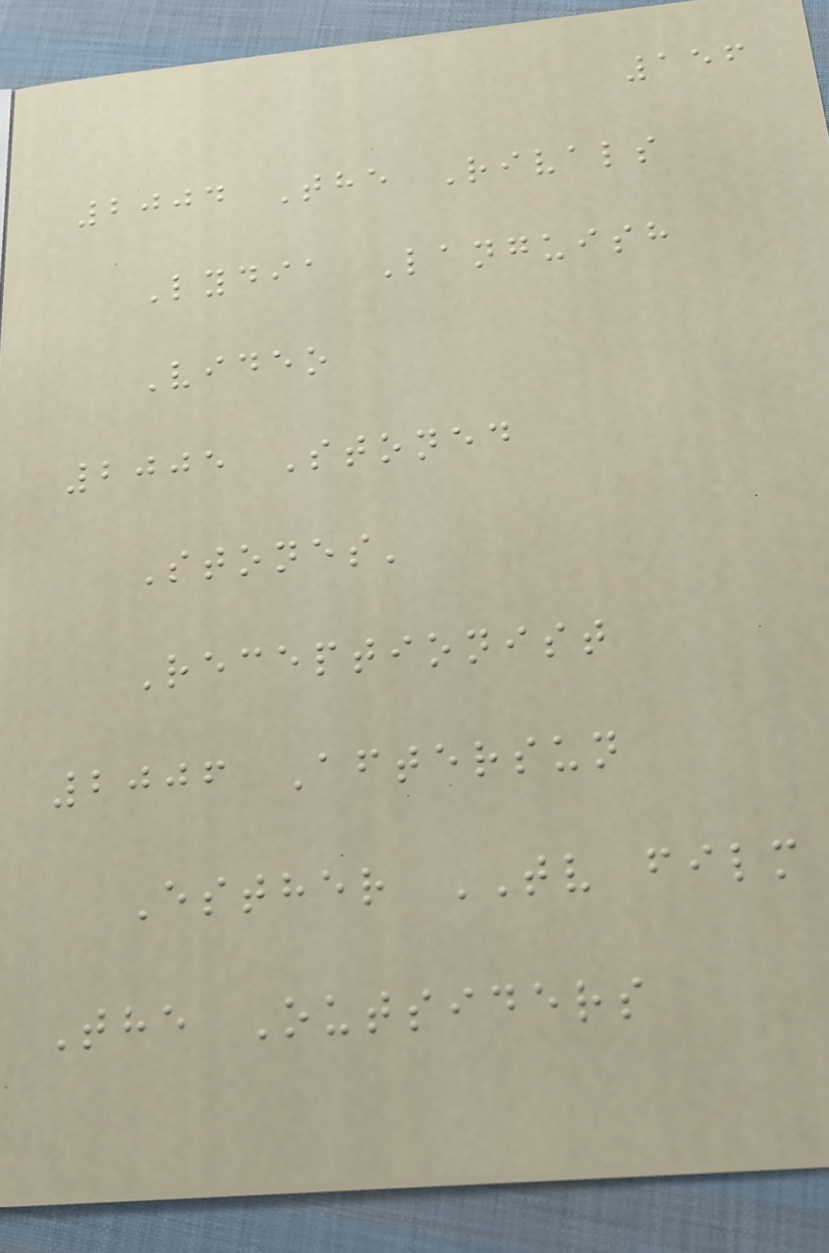156
2004 The Rivals
Lydia Languish
Video
2005 Stoned
Stones'
Receptionist
2006 Aftersun
Esther TV film
The Outsiders
